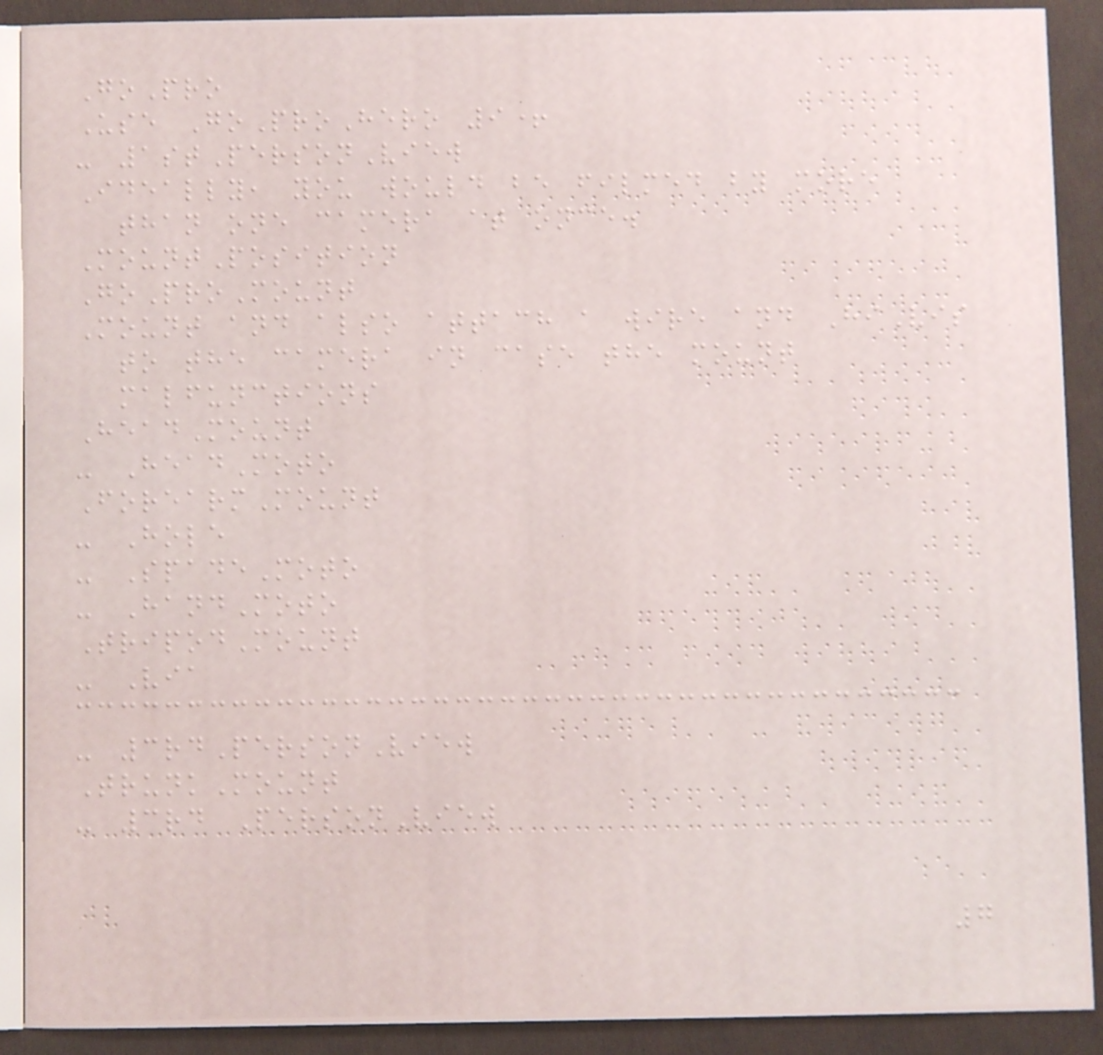GoPro
Use GoProHero 9+
- 1stPersonView
Ideally, you would be filmed by more
than one camera at once.
MountPosition
GoProMount
Mount and also attach a wire and HiVis
to the camera in case the mount
malfunctions
HeadMount
- HeadMoto
ForearmMount
- Hole
- SpadeMoto
- HandMoto
TripodMount
- Via
- 3rdPersonView
TrunkMount
- 3rd PersonView
7
